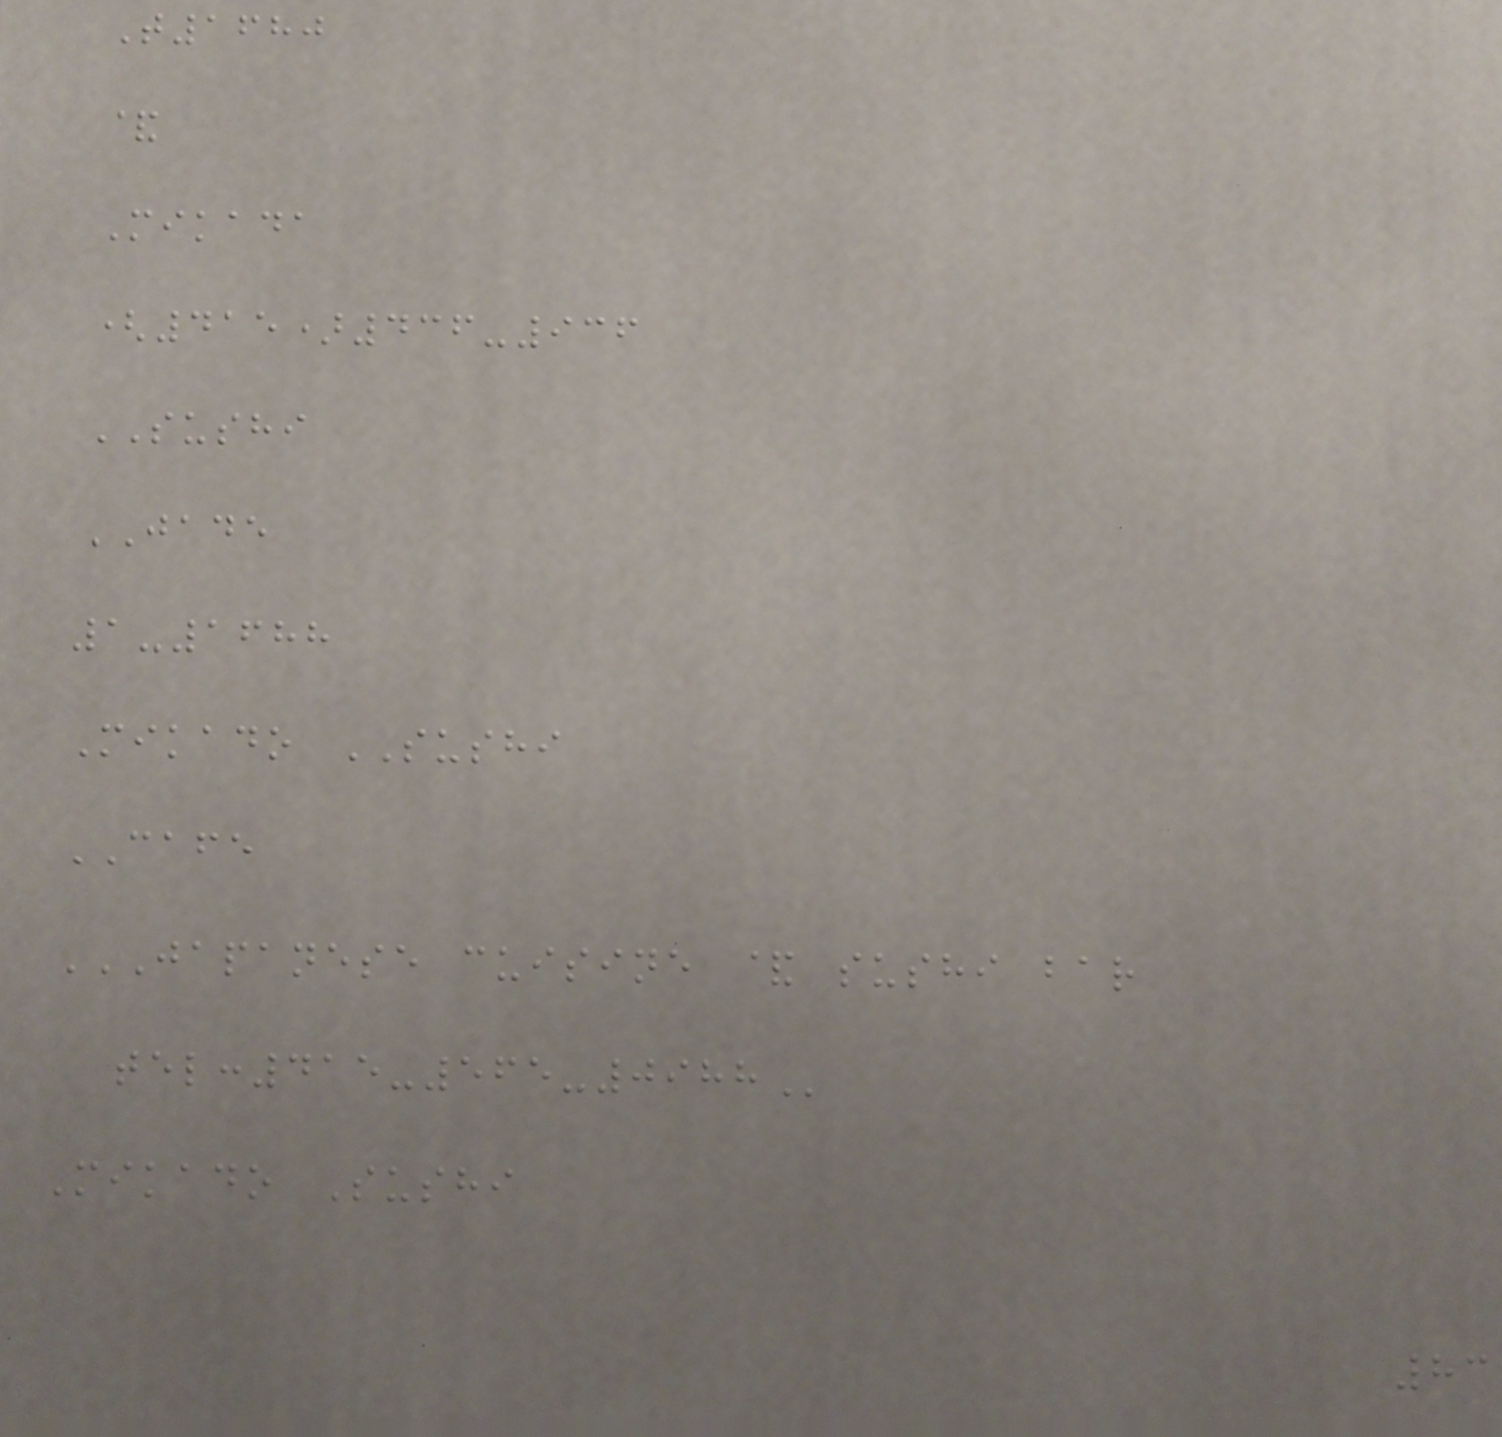T1680
&
Mikada
(415)436-936
SUSHI
JADE
1-1688
Mikado SUSHI
CAFE
JAPANESE CUISINE & SUSHI BAR
TEL:415-565-0988
Mikado Sushi
83
